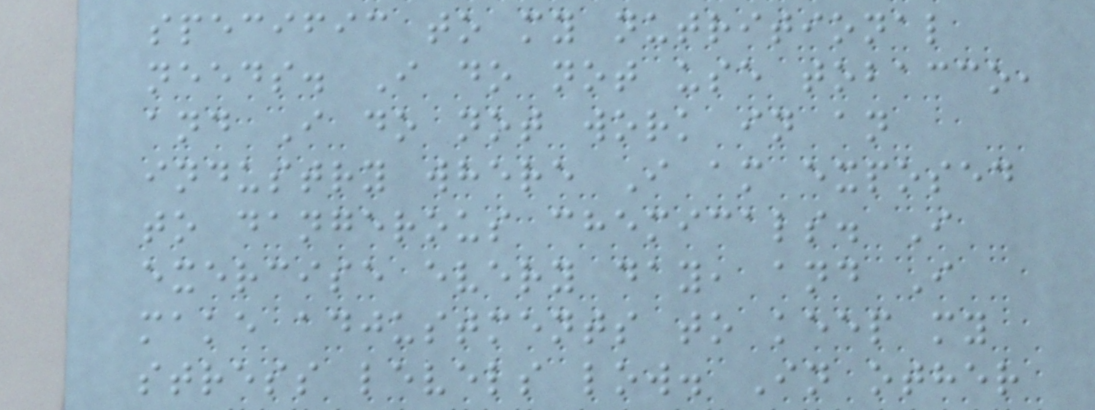specific to my nutritional
needs. I do not use tobacco,
and I do not work in an
industry where I am exposed
to dangerous chemicals. I
exercise every day, and I
make adjustments to keep my
stress levels low. In other
